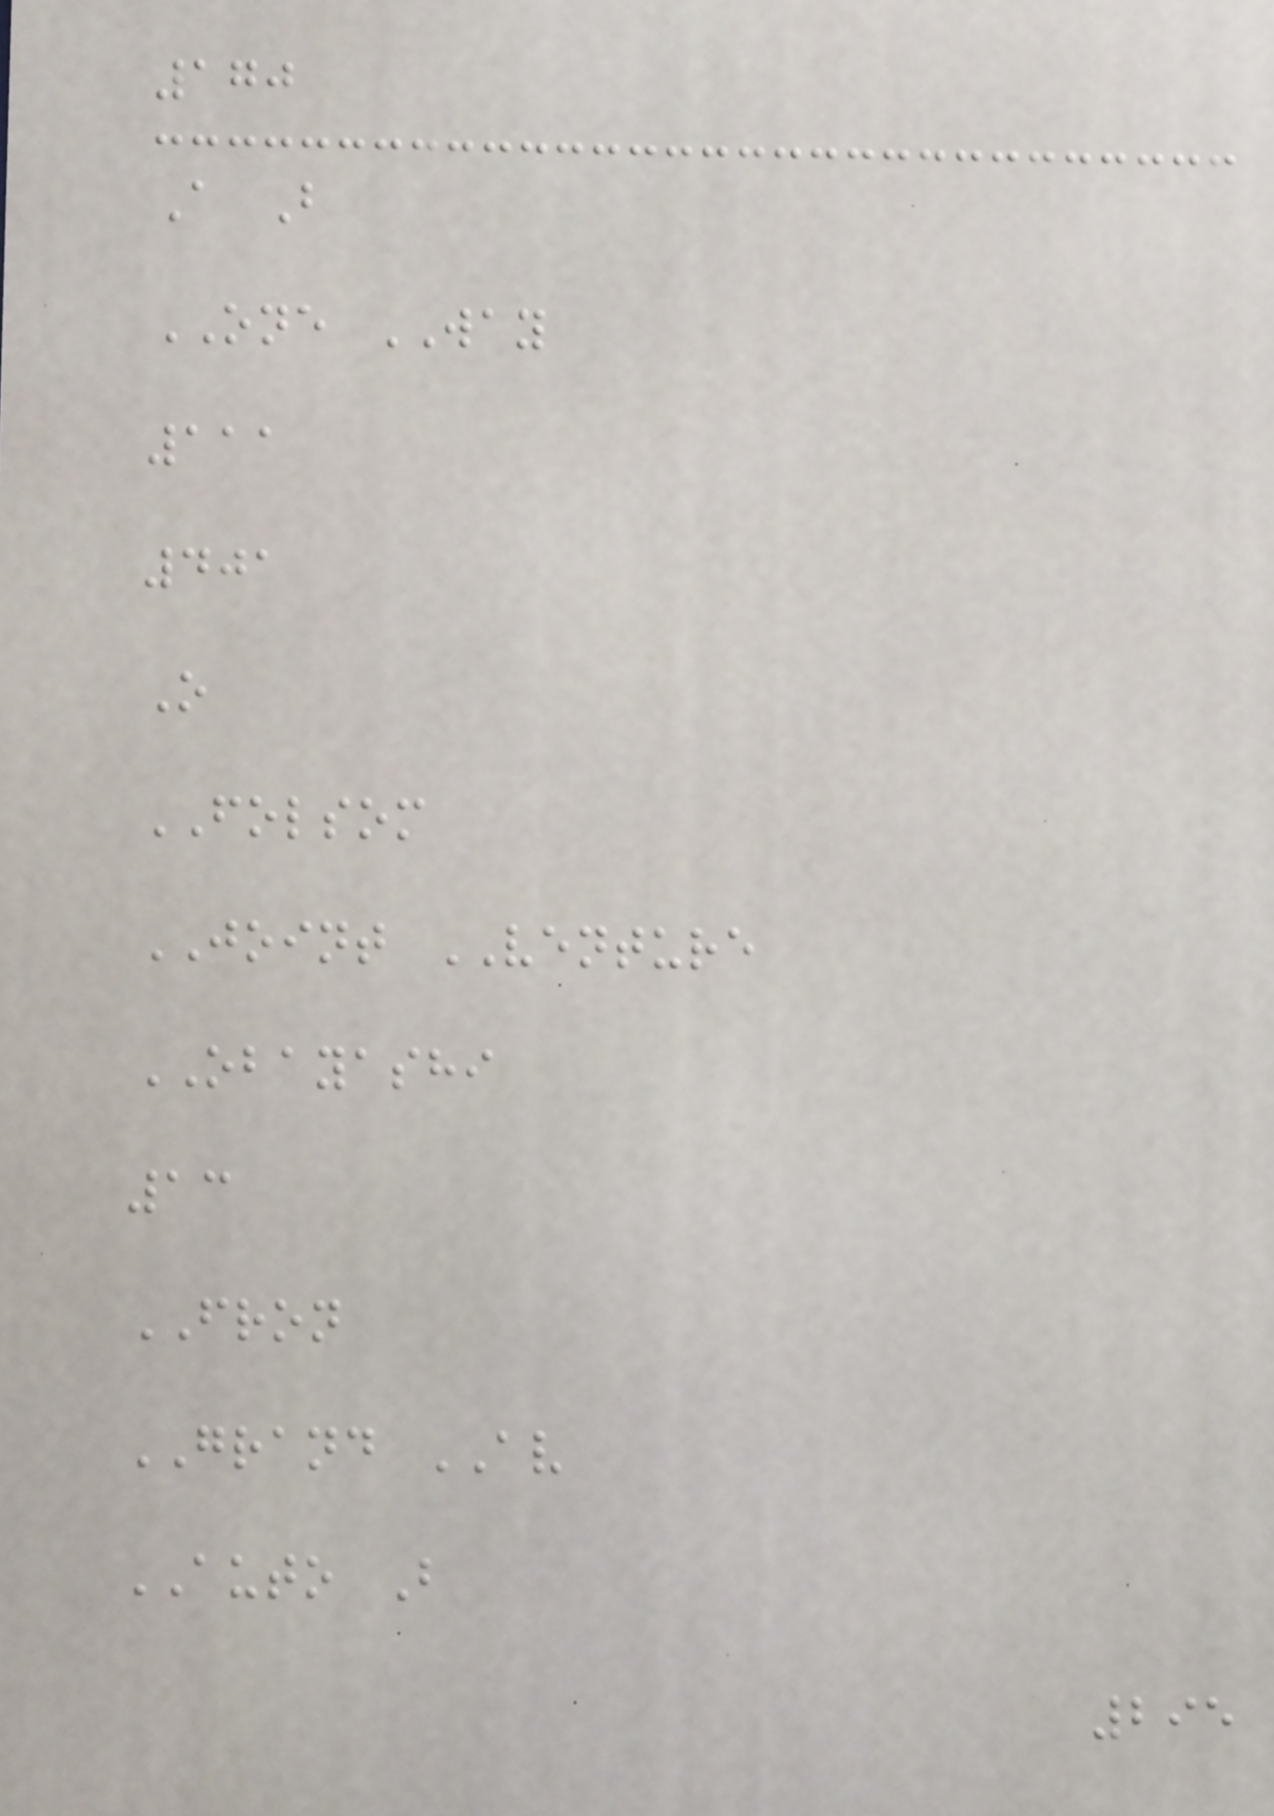170
A B
ONE WAY
111
401
O
FOLSOM
JOINT VENTURE
OBAYASHI
13
FRON
GRAND AV
AUTO B
295
